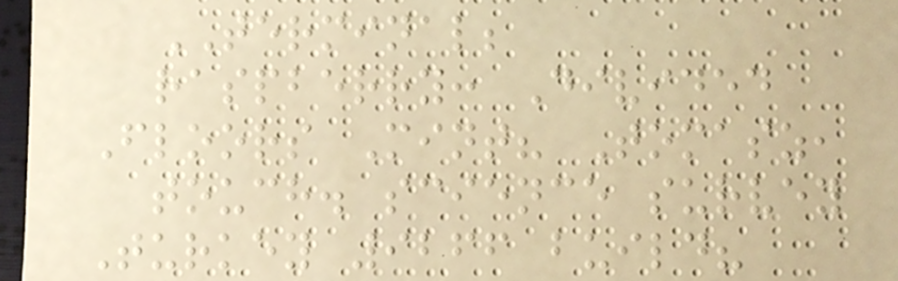TERMINAL;
raspberry: Divided
Floors Mint? Tomasz,
touch. science survey
Turkey 9266 build?
